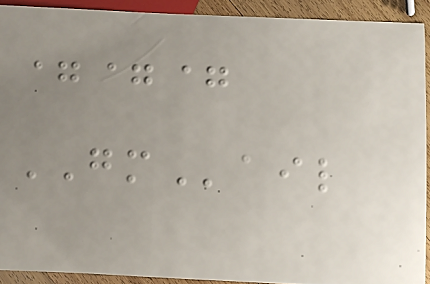===
GMail
